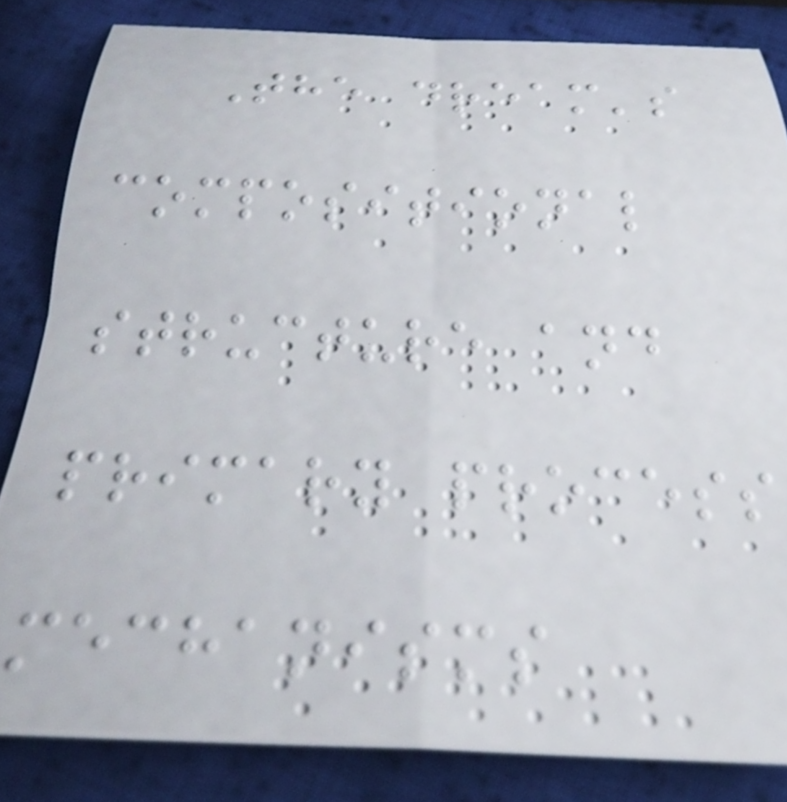The dream's
compositional
structure and
primary process
mechanisms
